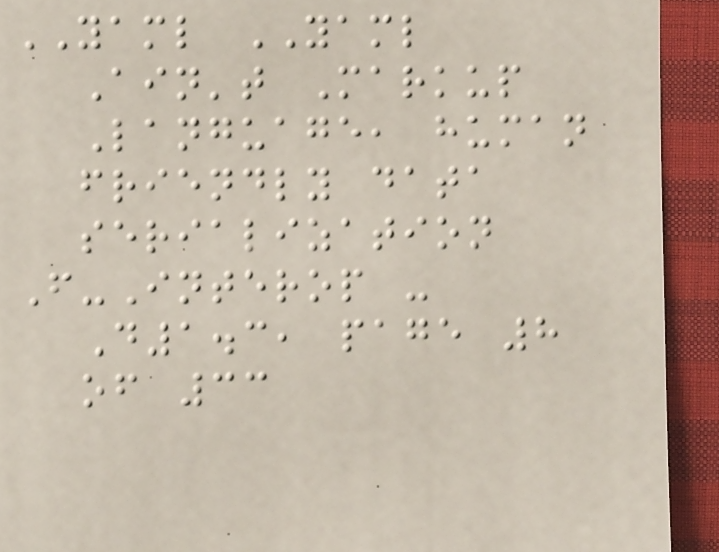YAML YAML
Ain't Markup
Language, human
friendly data
serialization
F-Interop -
D1.3, page 8
of 33
